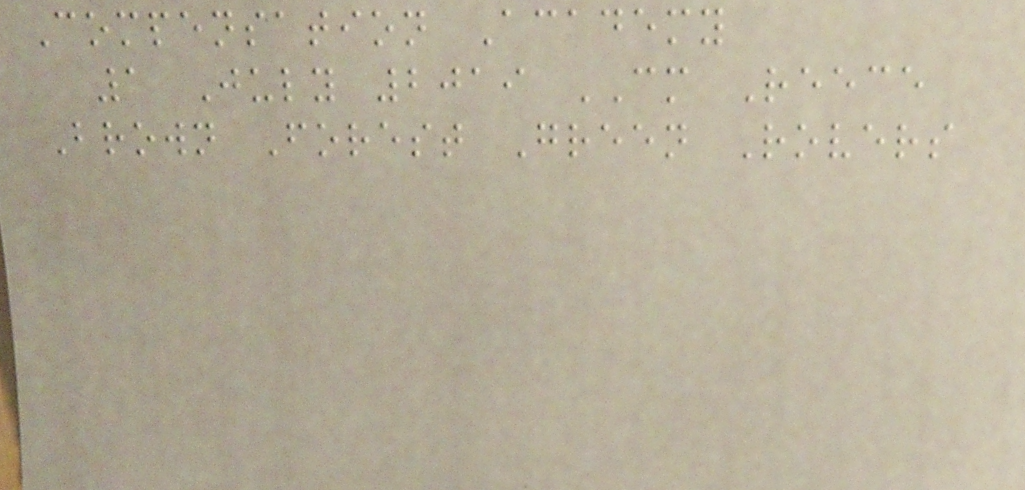Compensation Academy
1 July 2019 CM Reece
Brown Forest Green Rovers
